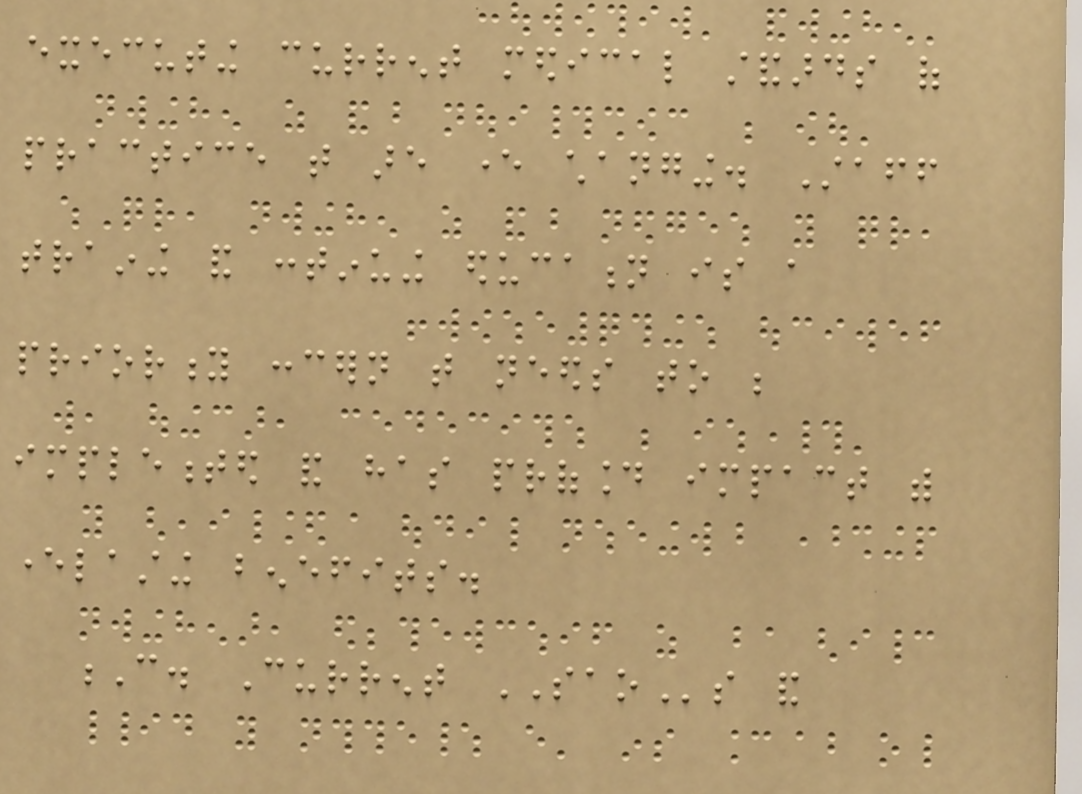executing current medical standards of
practice that are ever changing. Staff
training and continuing education is a
priority concern that needs to be
implemented and has profound impact with
everlasting benefits.
C. Current SAOs and
